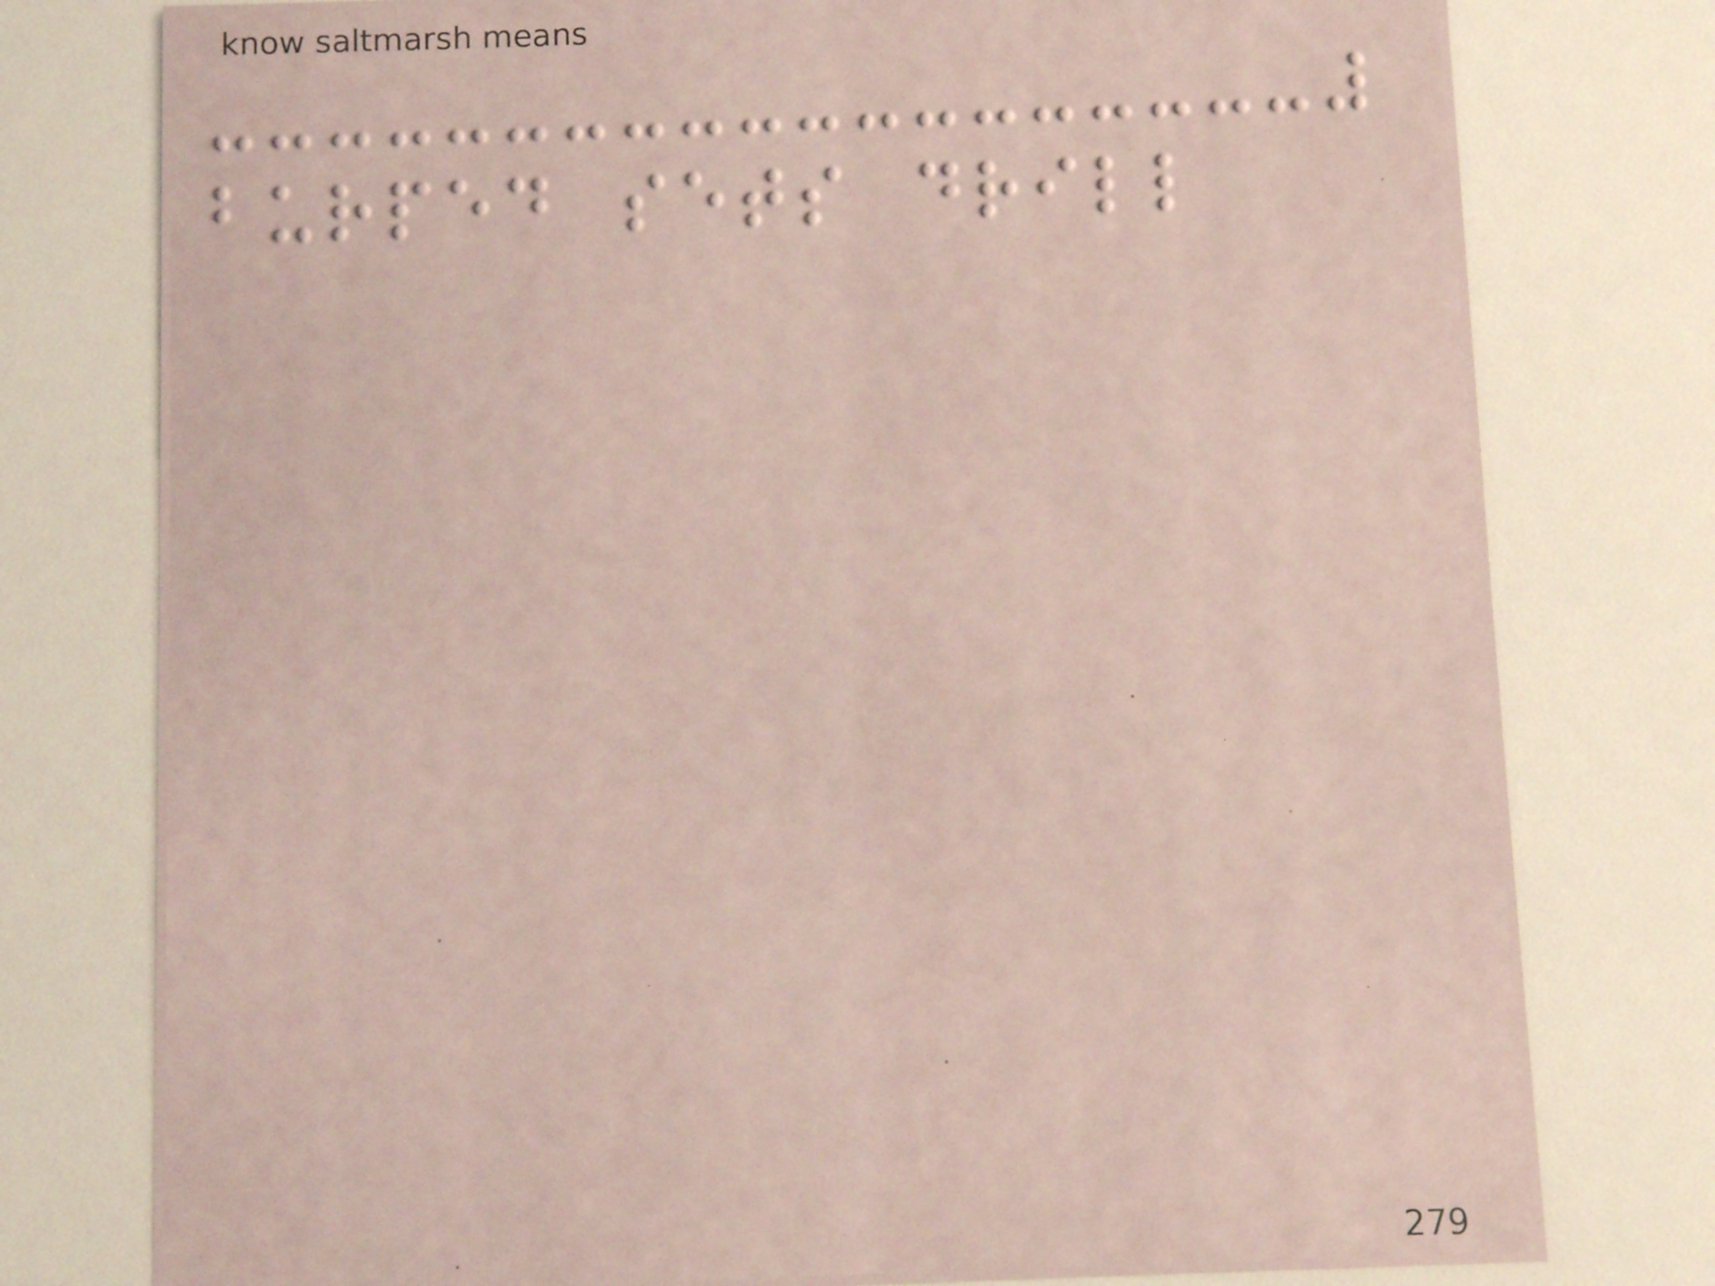burped sets drill
